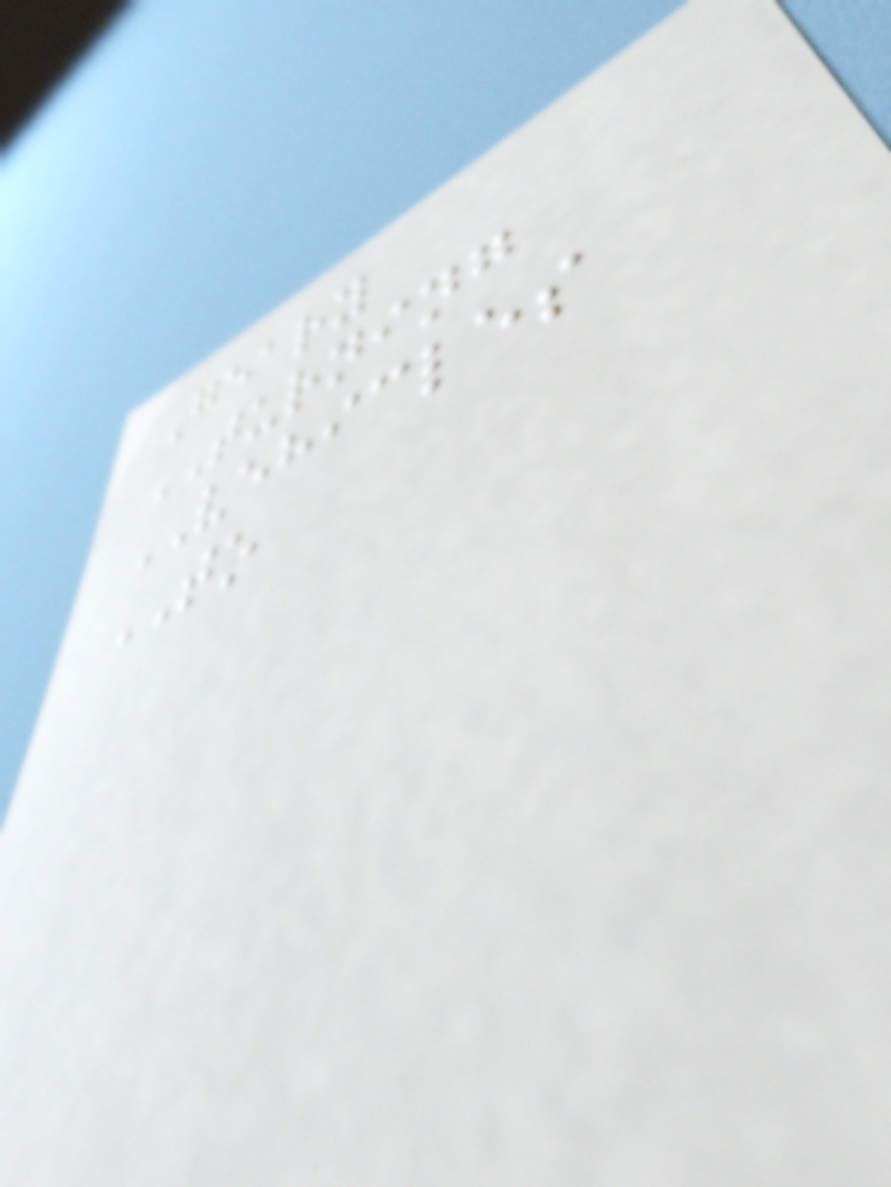Geary
TURNING
VEHICLES
TO
